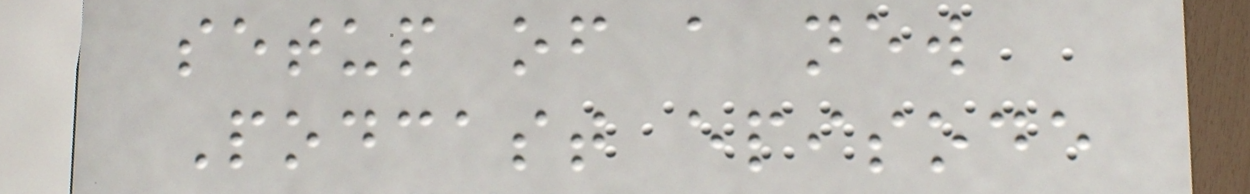setup of a new
Podcast episode
